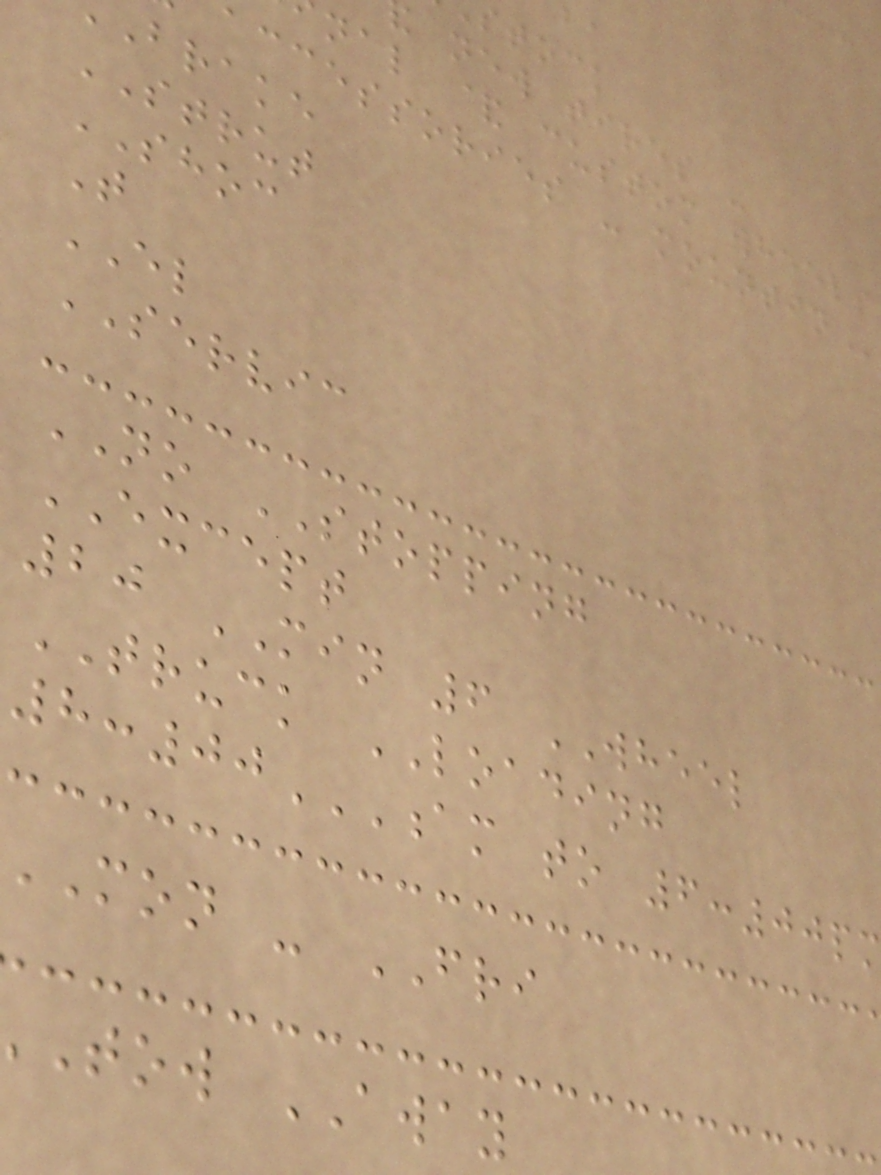stock
new tires -
nal & custom wheels
accessories -
brake
STRUT
SHOC
T
EL
SERVIC
NO STOPPING
EXCEPT
20 MIN 6 WHEEL
TRUCK LOADING
mon - FRI
tow AWAY
